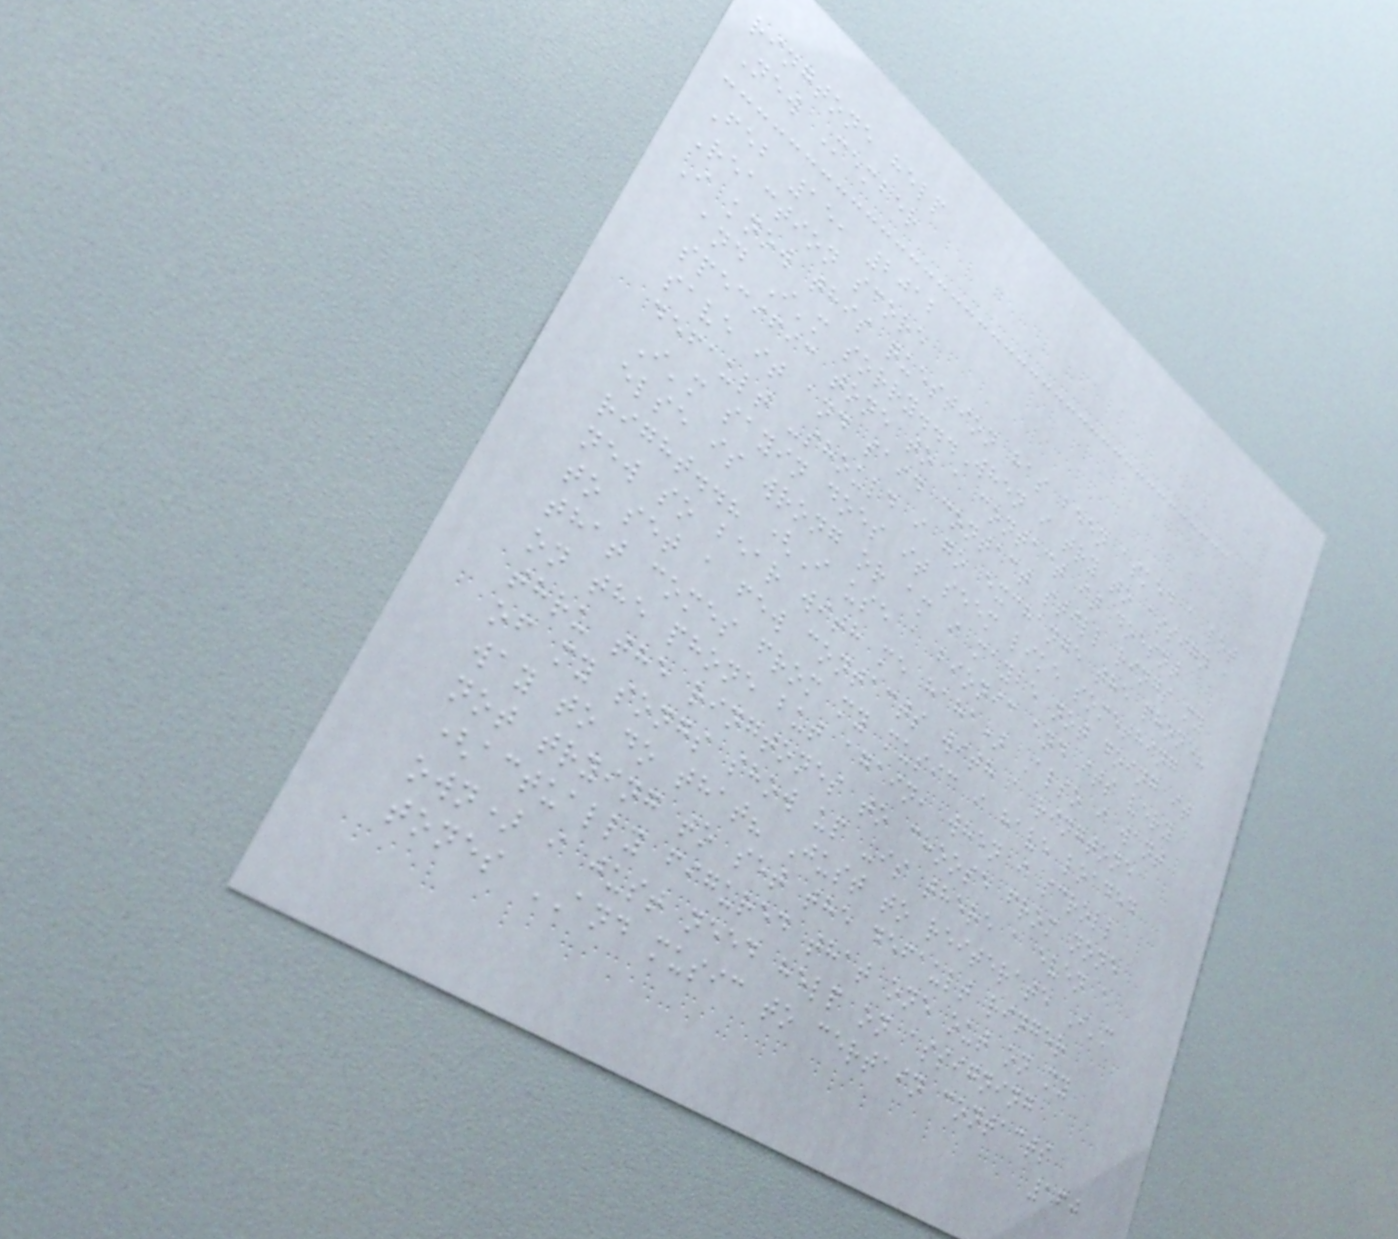ringtone help
New Member
Feb 15, 2012
Reaction score
I know this question has been asked a lot
and I'm sorry...When i try to assign a
specific tone to a contact it doesnt
save it and said contact still rings my
default -should i go exchange the phone?
I'm sayin does it seem like something
else is wrong or am i maybe not doing it
right..? (I use a bionic and its very
new so bear with me haha) Also i want
to set a few contacts with a ringtone
that comes from my music i have loaded
on the phone but again, when i scroll
thru the ringtones to choose from none
of my songs show up -is there a even a
way to do that? Just to reiterate I'm
not trying to set the default ringer
(actually figured that one out on my
own) i just need help on assigning
tones AND music to certain contacts
160
